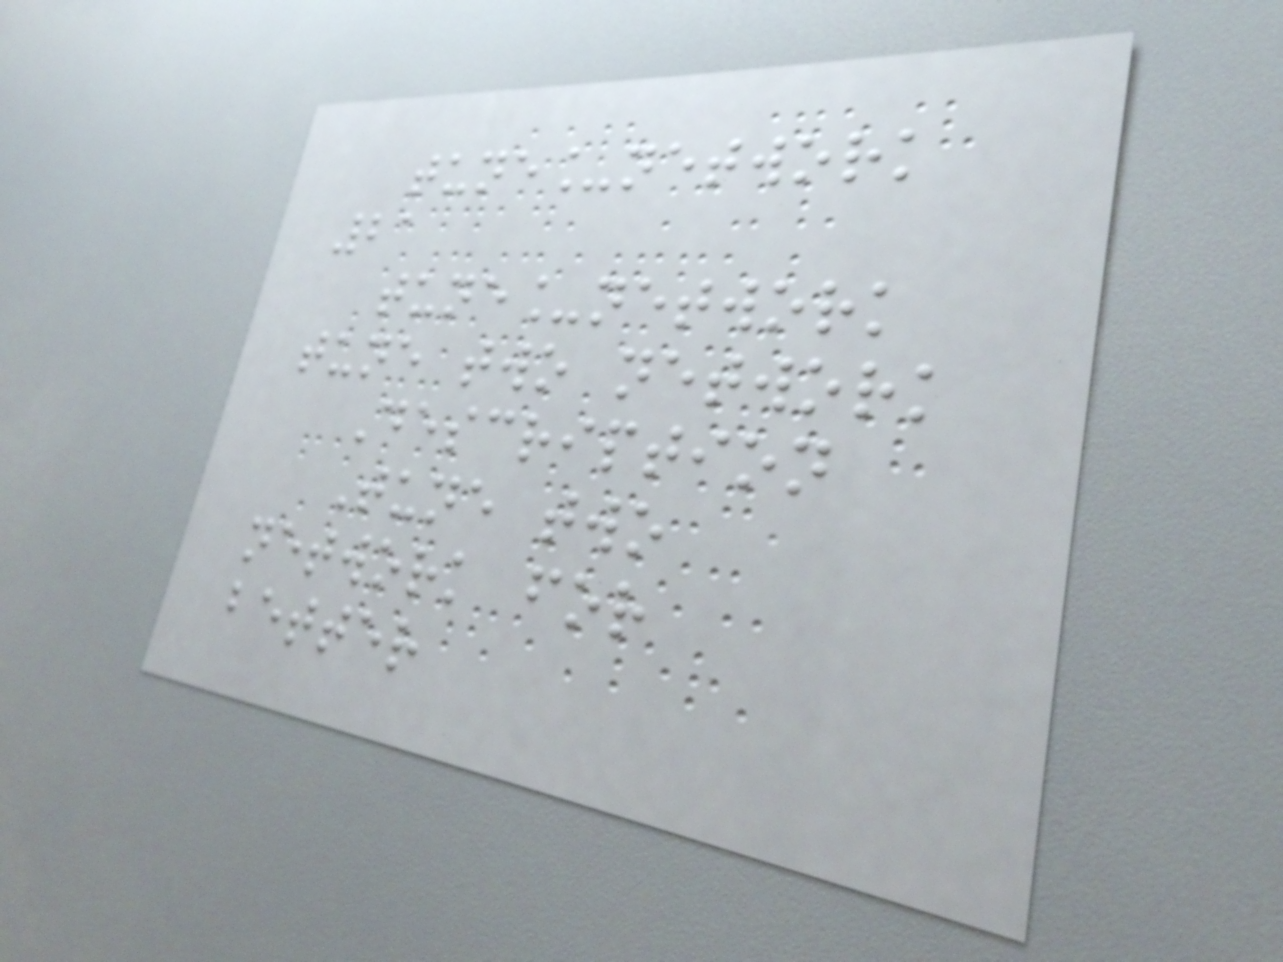tune_network
21
tune_network
tune two network
Description
Tune two
network for
better
